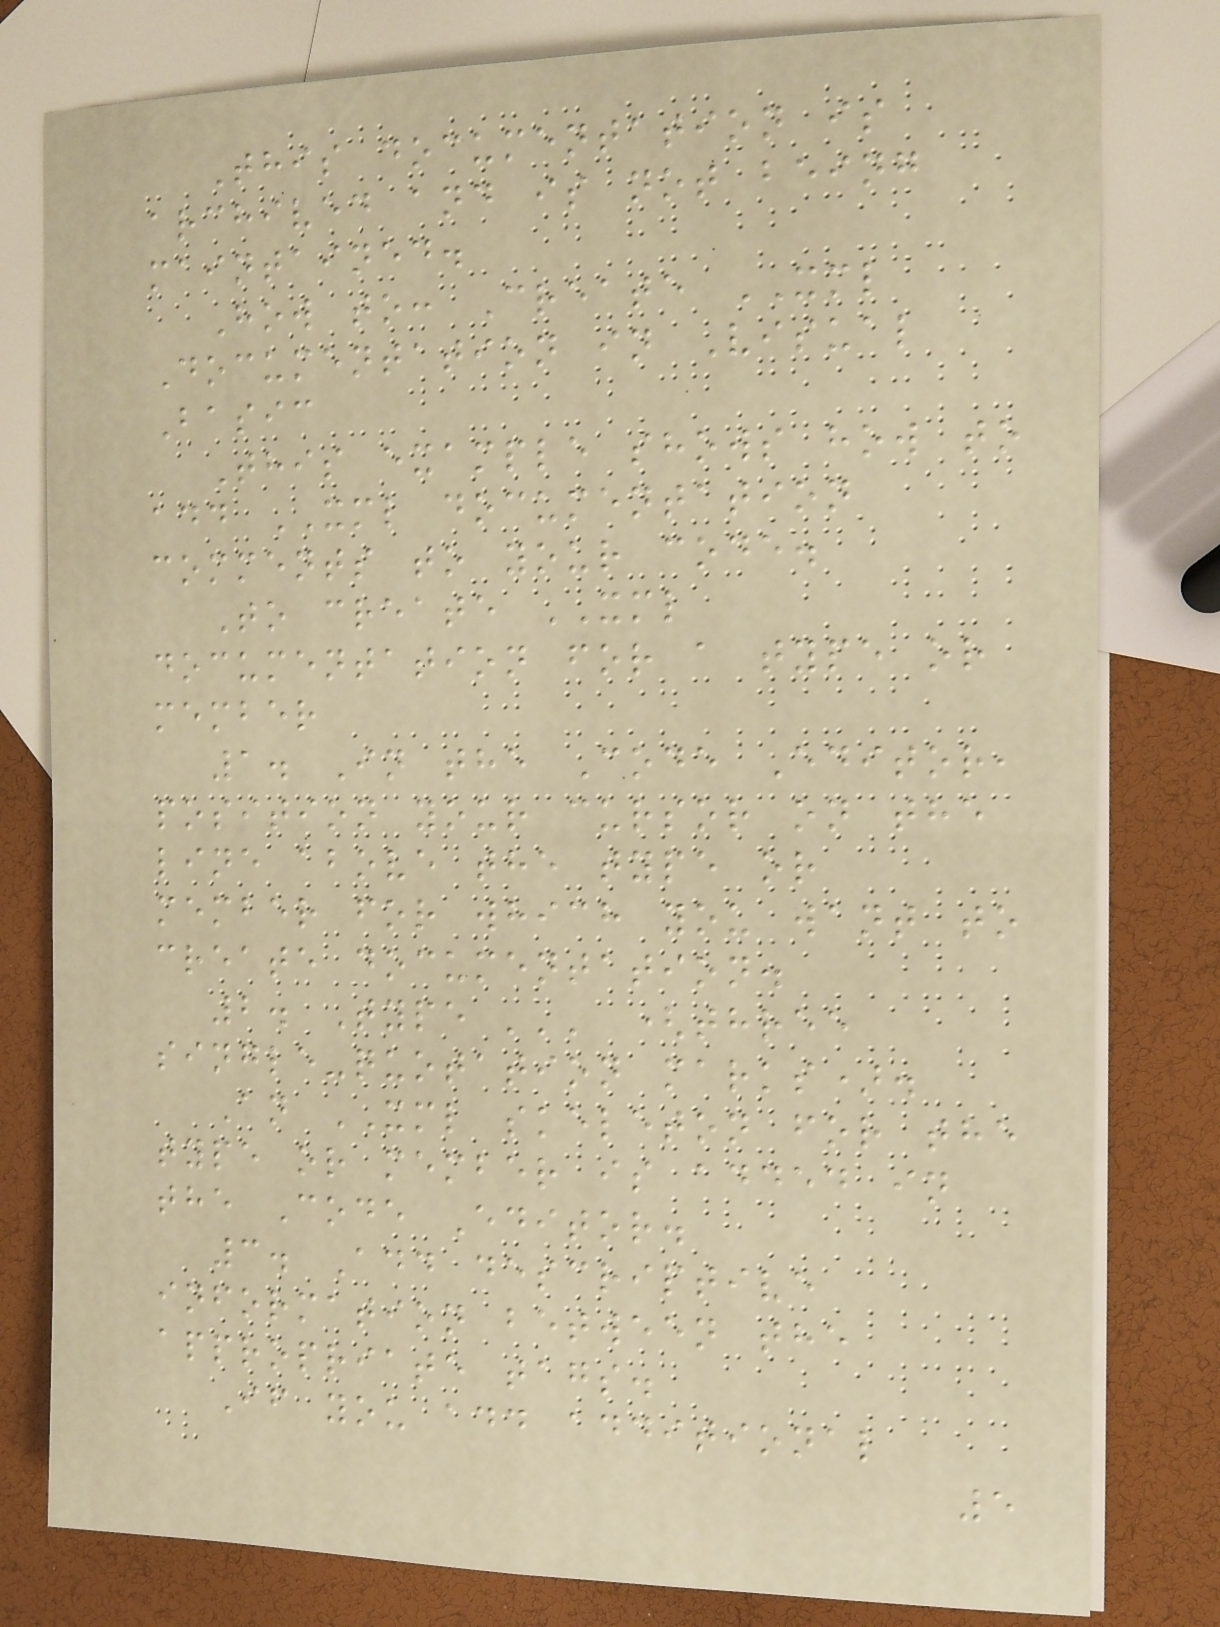This documentation is
archived and is not being
maintained.
How to: Create XML
Documentation in Visual
Basic
This example shows how to
add XML documentation
comments to your code.
To create XML
documentation for a type or
member
1. In the Code Editor,
position your cursor on the
line above the type or
member for which you want to
create documentation.
2. Type ''' (three
single-quotation marks).
An XML skeleton for the
type or member is added in
the Code Editor.
3. Add descriptive
information between the
appropriate tags.
If you add additional
5
